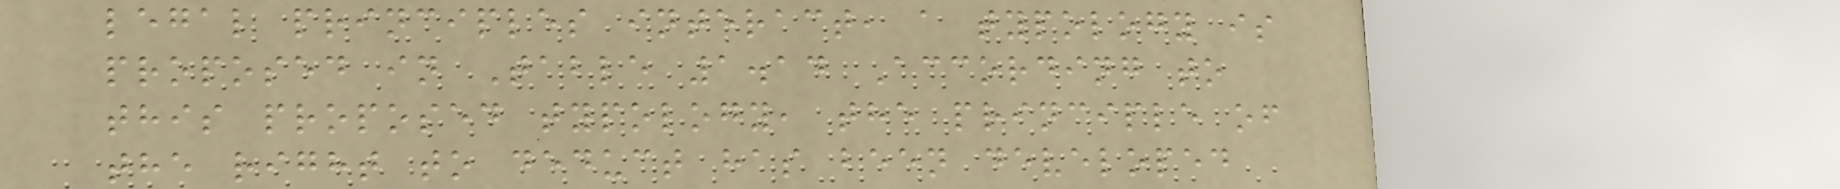legal principles interact, a typology is
proposed in Table 1.14 According to
this proposed typology, the principle of
the right to deduct has been developed
